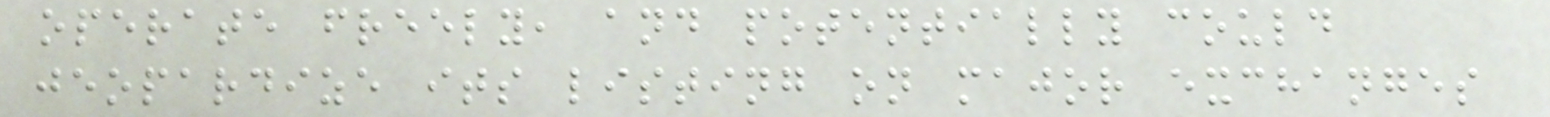operate freely, and potentially could
jeopardize its listing on major exchanges
